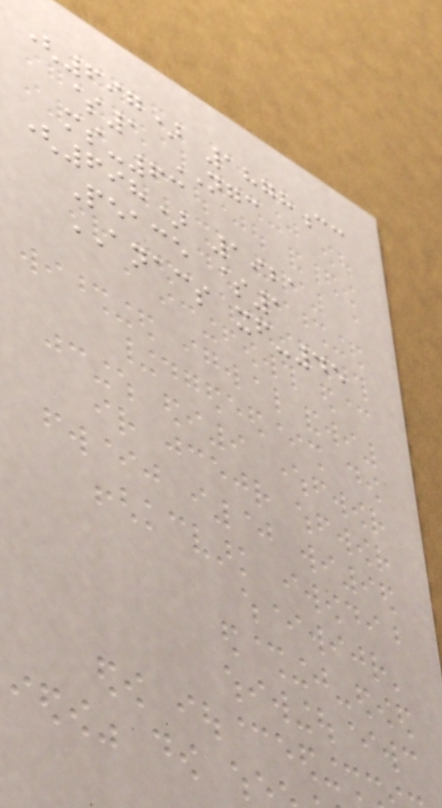(697) 1878cc
$1 NGC
ms-63
(698) 1921
Peace $1
ANACS xf-45
